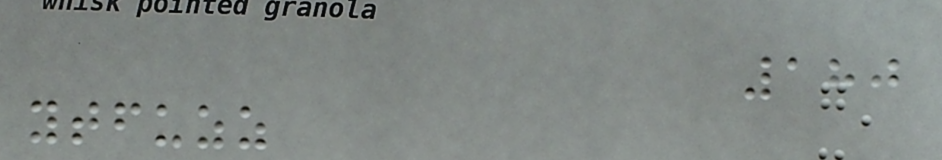180
ytfuzz
